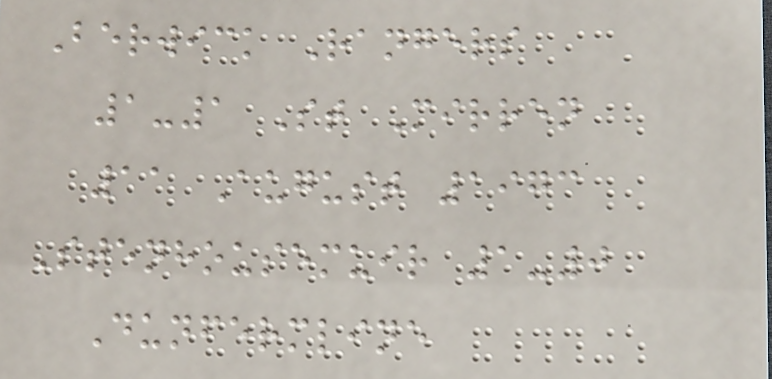Berwick Rangers
1-1 St Mirren
11 August 1973
Stenhousemuir 1-0
Dunfermline
